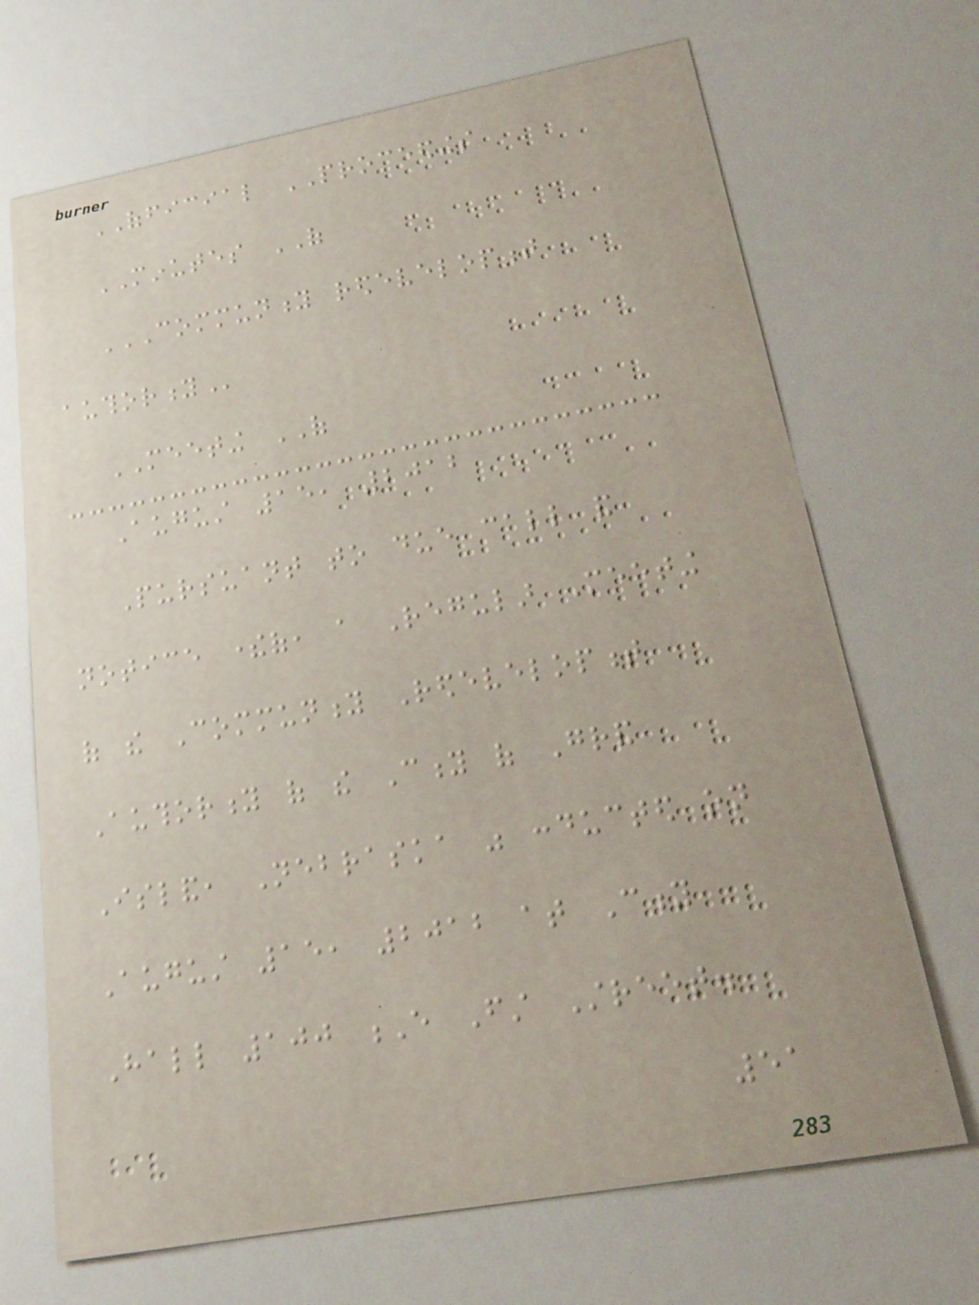OFFICIAL PROCEEDINGS
MINUTES OF
COMMUNITY REDEVELOPMENT
AUTHORITY
MEETING OF
August 15, 2012
Pursuant to due call and
notice thereof, a Regular Meeting
of the Community Redevelopment
Authority of the City of Grand
Island, Nebraska was conducted on
August 15, 2012 at City
Hall 100 E First Street.
51
